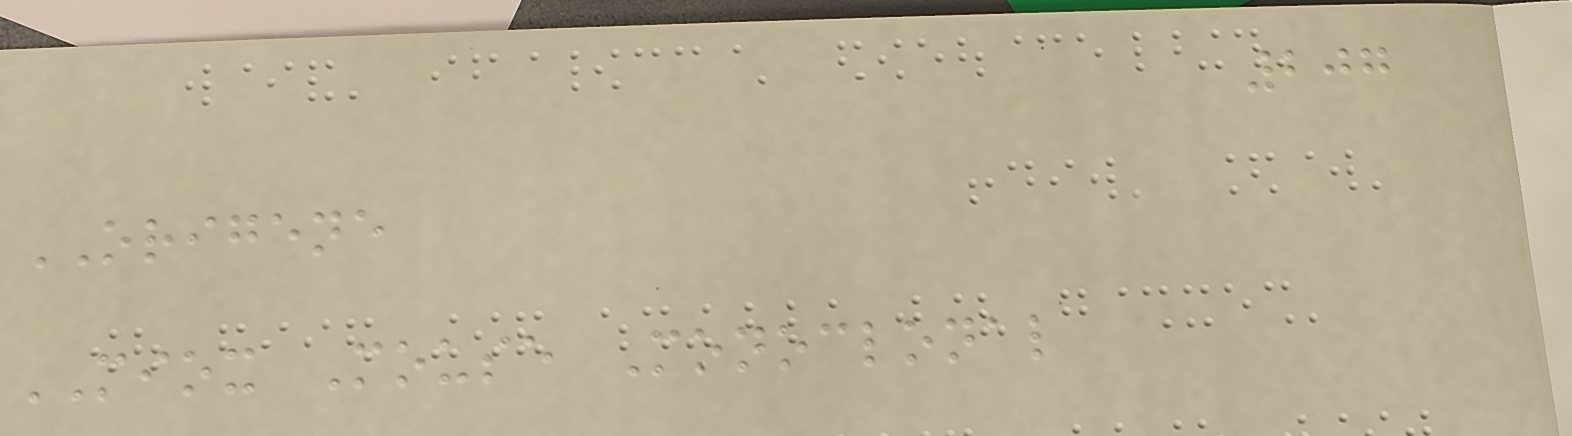207
ORIGENE
MIOX Mouse Monoclonal
